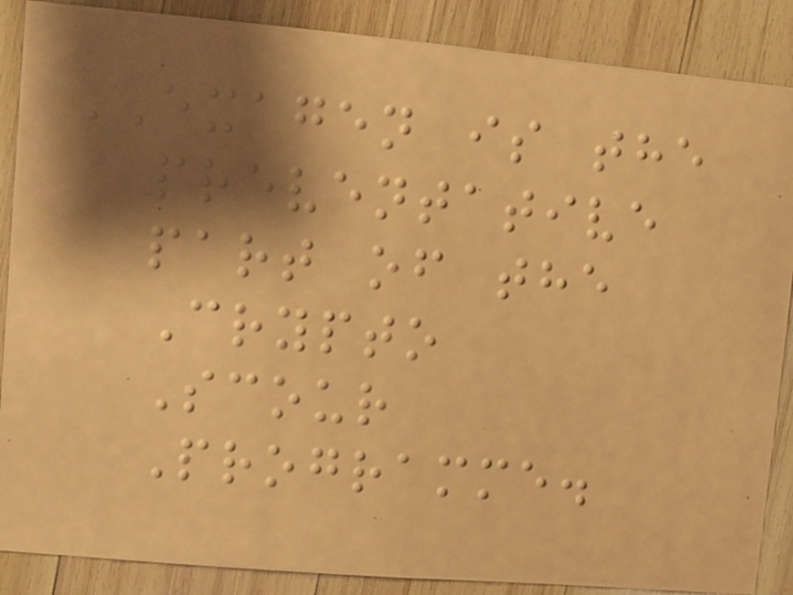EXAGEN is the
preventative
part of the
Crypto
Scour
Programme.
